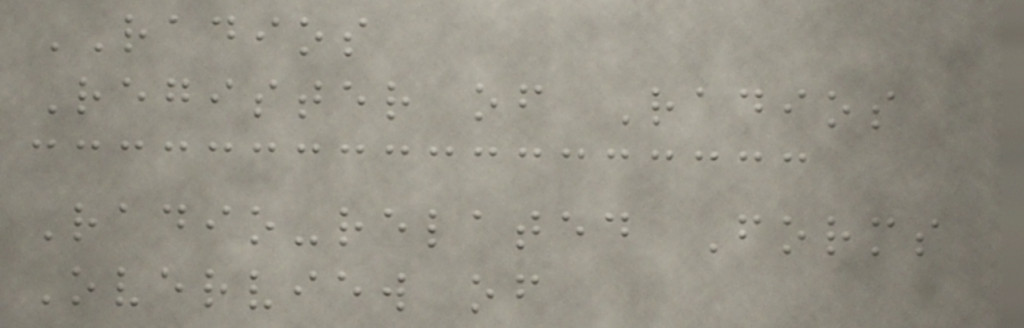RADIOS
Register of Radios
Radio-related Forms
Overview of
